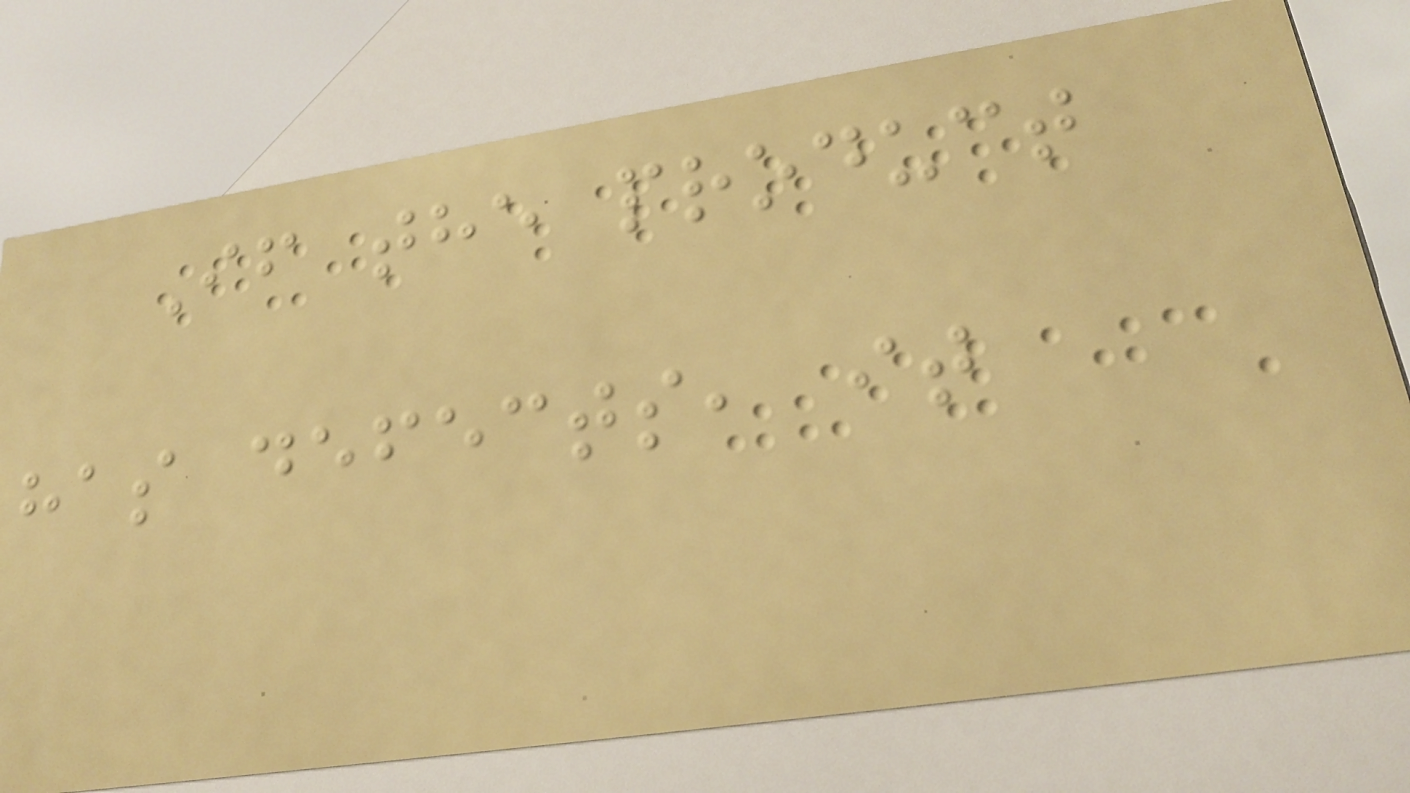If the product
has defects, it
